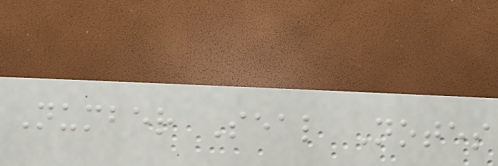Number Seal Notes
